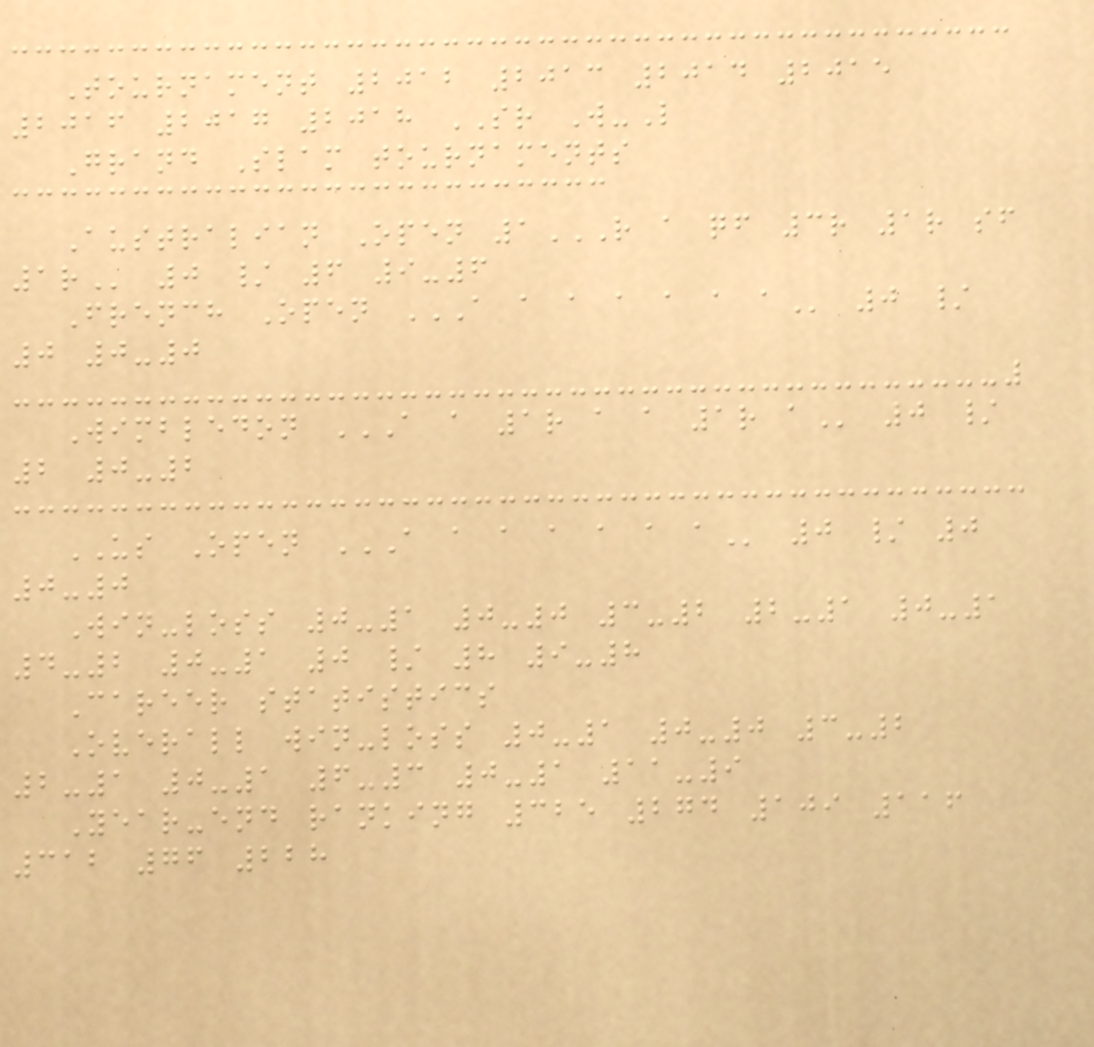Tournament 2012 2013 2014 2015
2016 2017 2018 SR W-L
Grand Slam tournaments
Australian Open 1R A QF 3R 1R SF
1R 0 / 6 9-6
French Open A A A A A A A 0 /
0 0-0
Wimbledon A A 1R A A 1R A 0 /
2 0-2
US Open A A A A A A A 0 / 0
0-0
Win-loss 0-1 0-0 3-2 2-1 0-1
4-2 0-1 0 / 8 9-8
Career statistics
Overall win-loss 0-1 0-0 3-2
2-1 0-1 6-3 0-1 11-9
Year-end ranking 325 274 109 116
312 76 228
